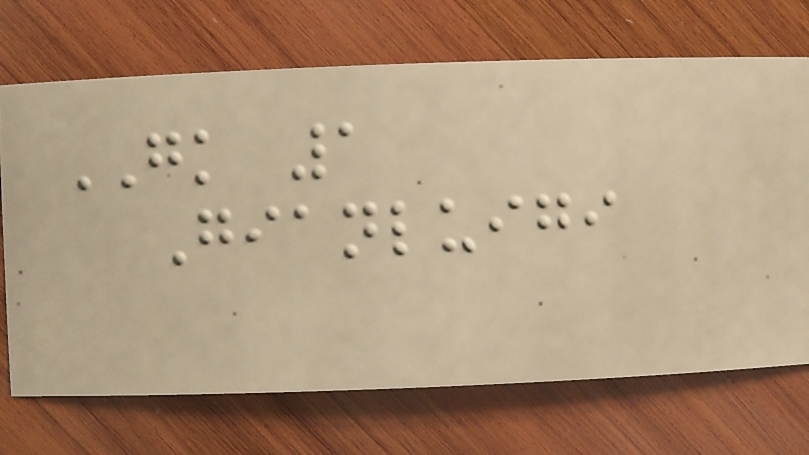GK 1
Gianluigi
